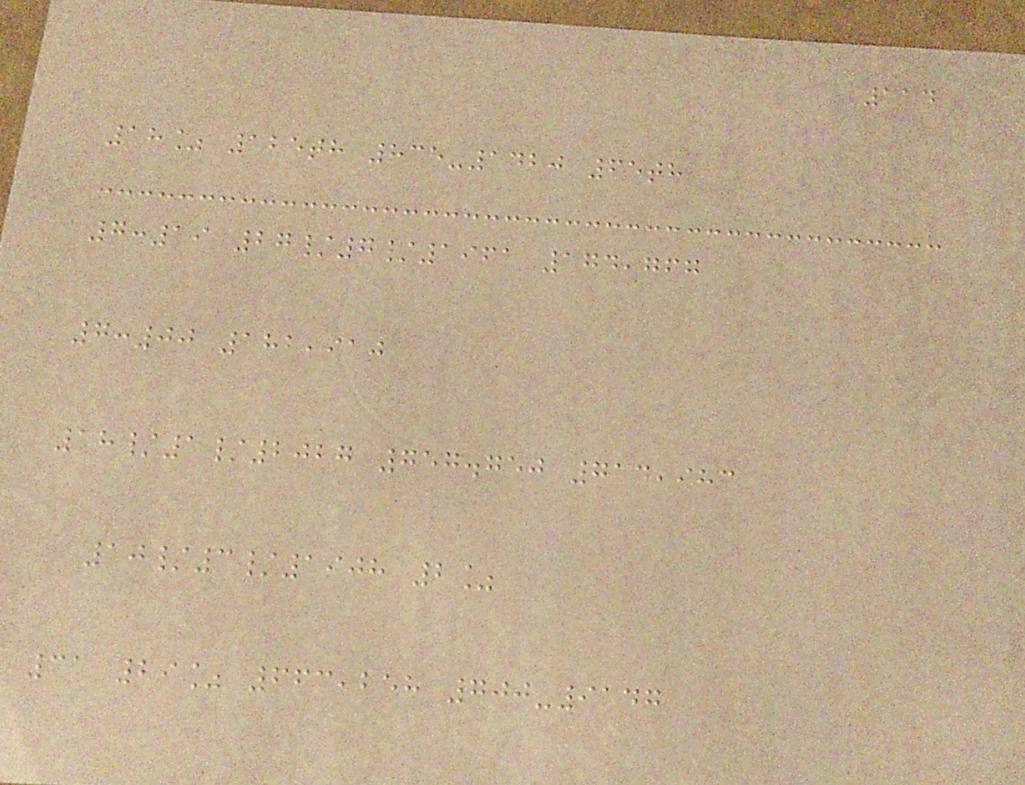114
18% 125th 835-1420 65th
7:19 27/7/1961 174,767
7:00 182,910
18/1/2027 757.750 714,983
10/3/1908 2%
31 29% 663,258 700-9147
